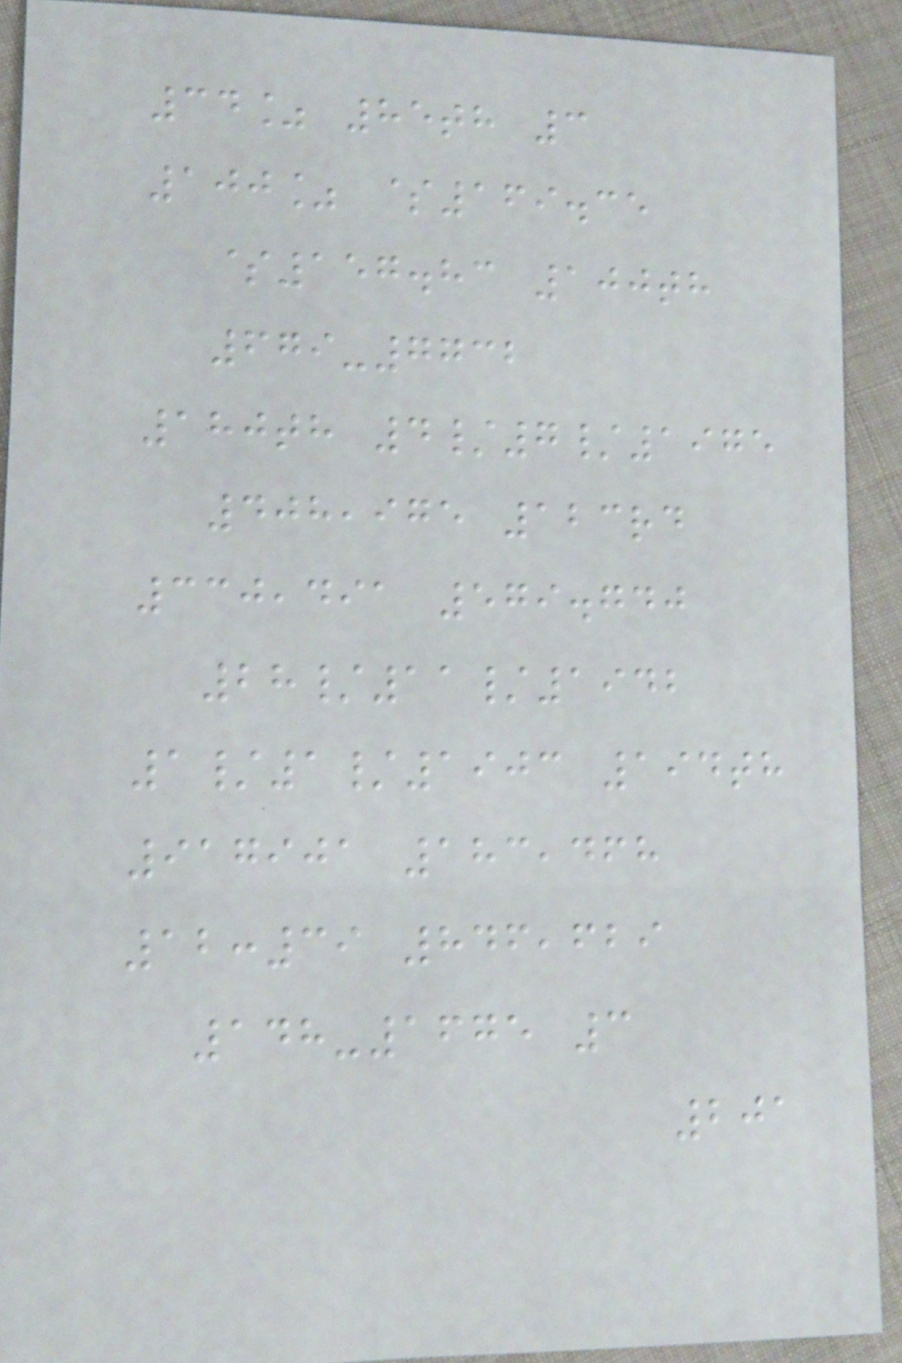34% 85th 3
100% $169.35
$157.83 100th
679-7732
180th 4/7/1975
408,975 123rd
330,491 579.740
28/11/1942
1/1/1903 194th
917901 183,468
12:39 846,629
148-1675 3
201
